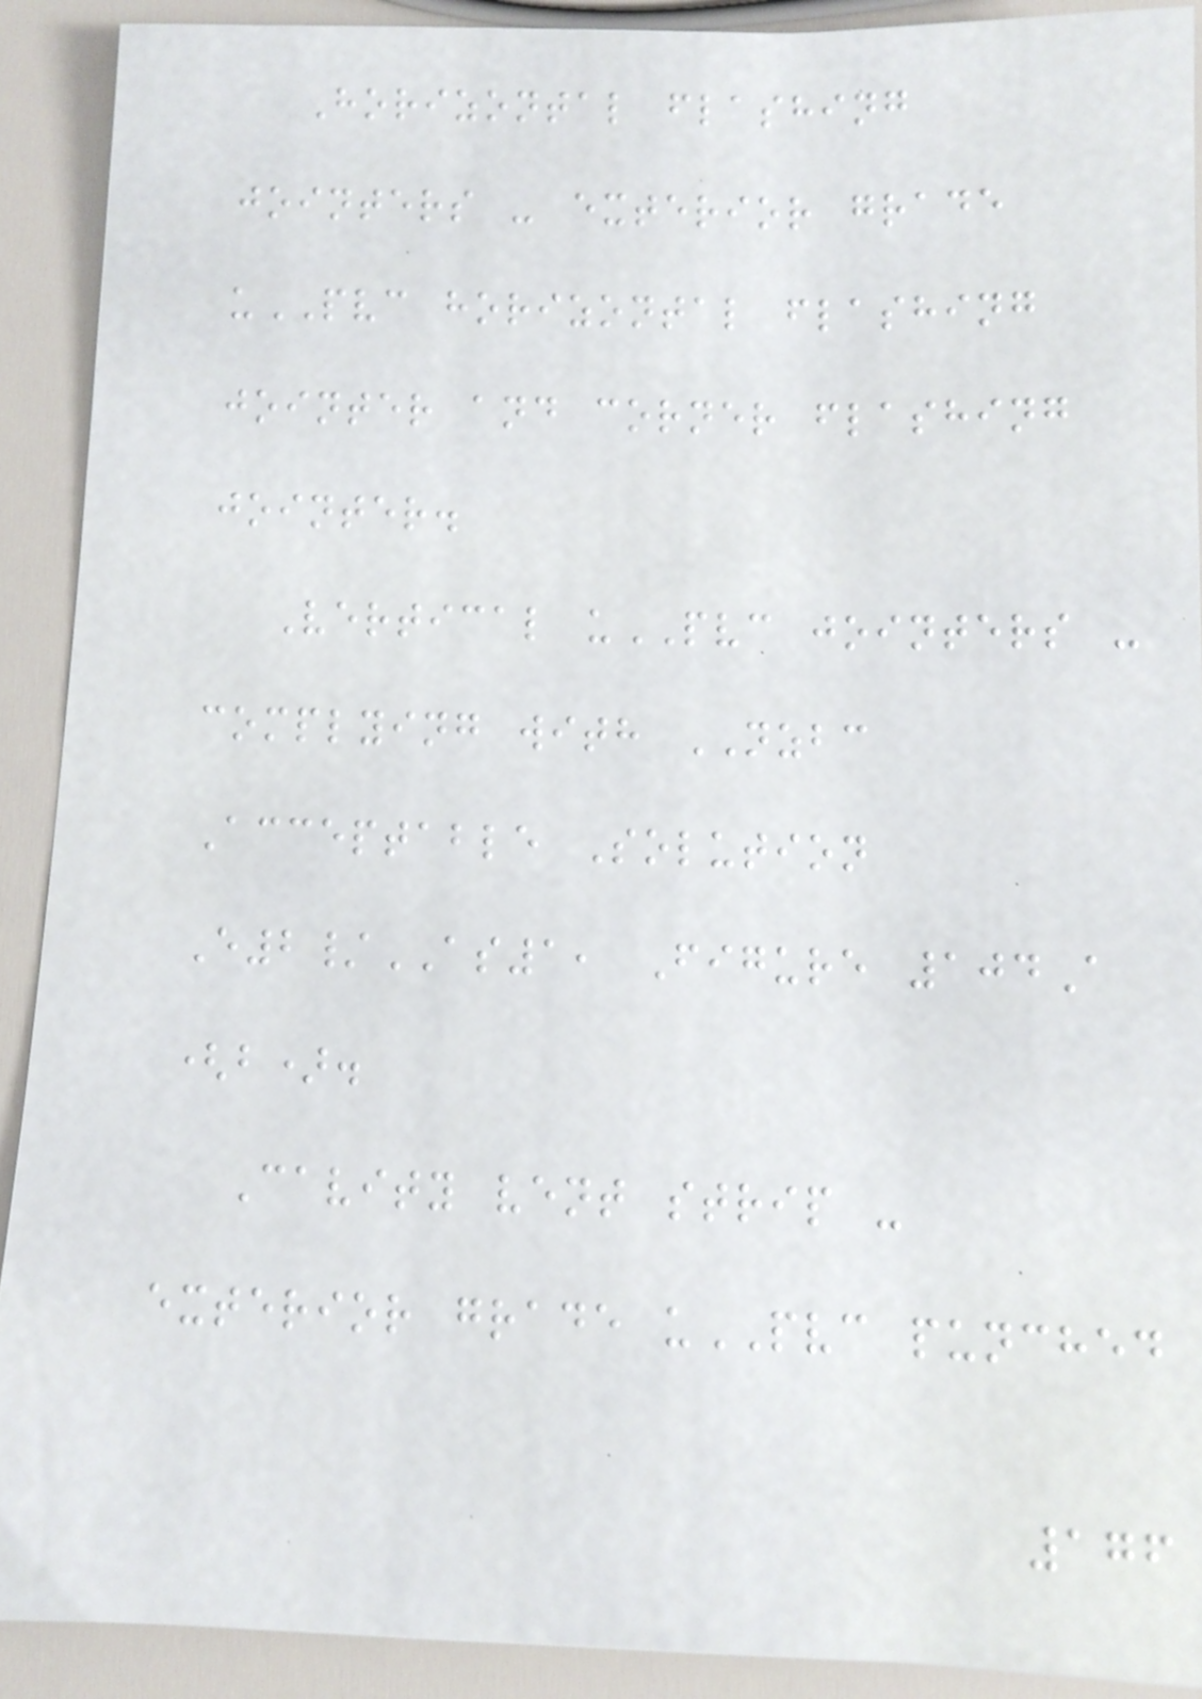Horizontal flashing
jointers - exterior grade
uPVC horizontal flashing
jointer and corner flashing
jointer.
Vertical uPVC jointers -
complying with NZBC
Acceptable Solution
E2/AS1, Figure 104A
(b).
Cavity vent strip -
exterior grade uPVC punched
176
